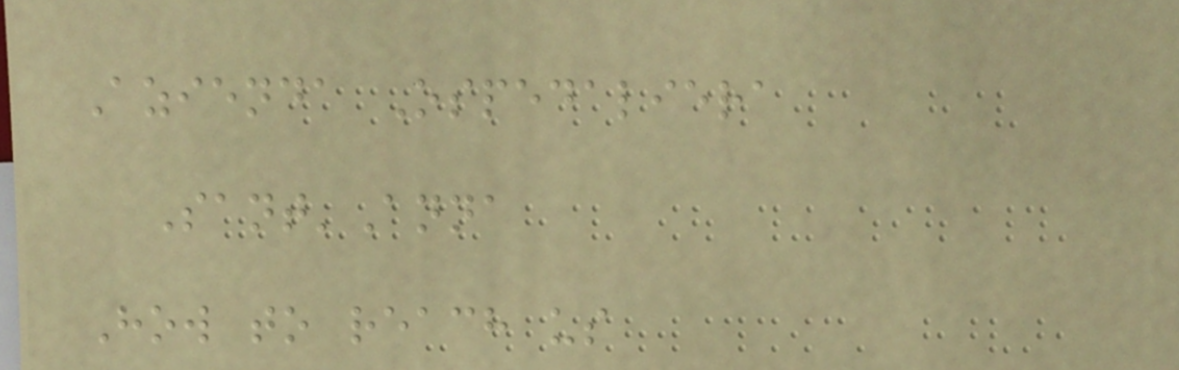Azienda Ospedaliera
Sant'Anna
How to reach us
